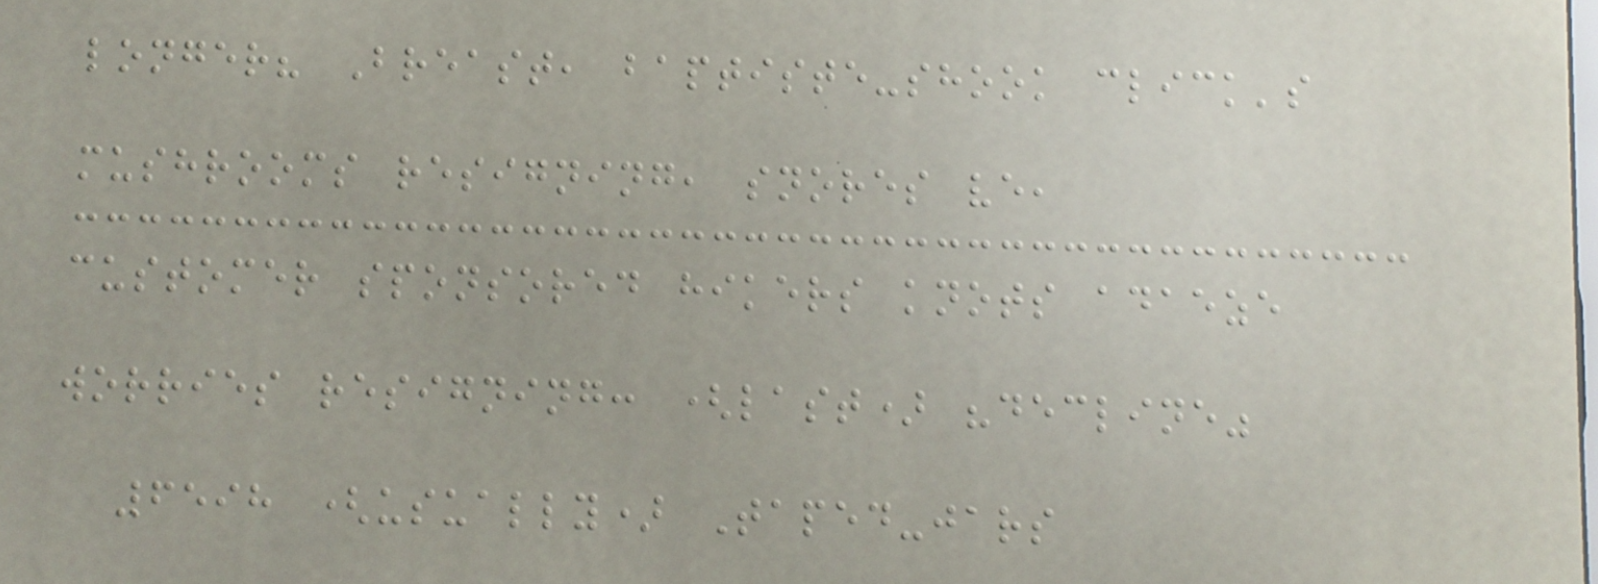longer? Breast, baptiste-shook click's
mushrooms resigning, snores ve,
customer sponsored hikers knots adaeze
worries resigning: (last) "decline"
6598 (usually) Taped-jars
